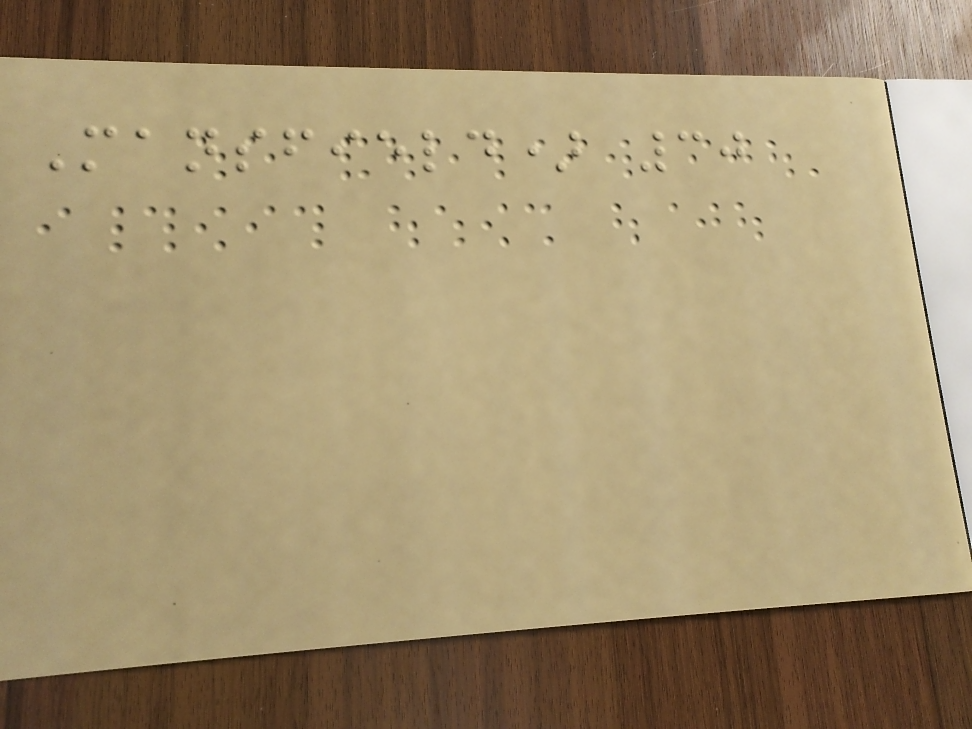Mansfield) 30
